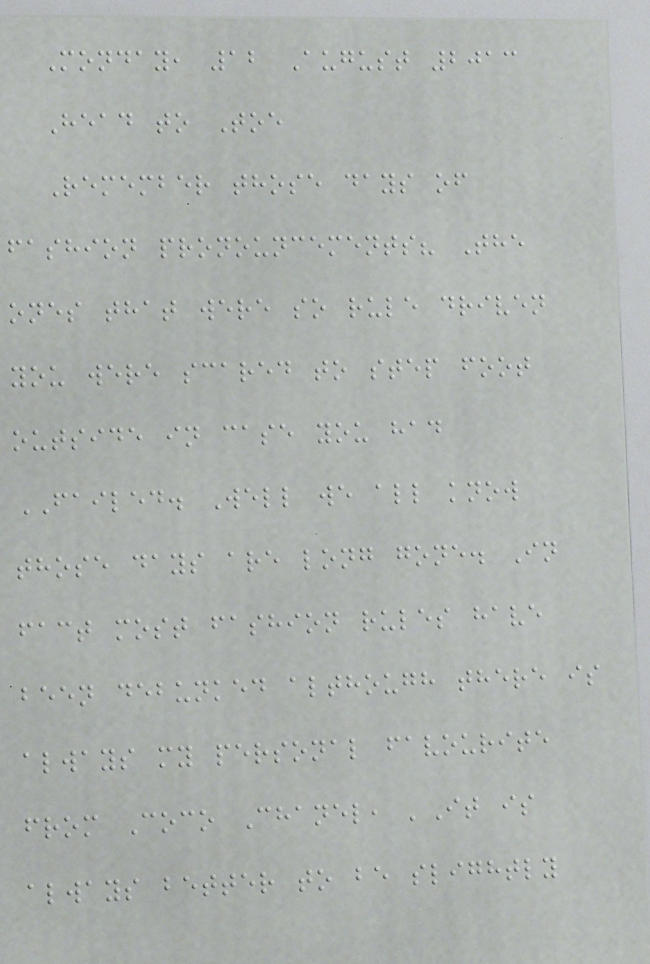Monday, 12 August 2013
Head to Toe
Remember those days of
fashion pronouncements? The
ones that were so rule driven
you were scared to step foot
outside in case you had
FAILED. Well we all know
those days are long gone. In
fact most fashion rules have
been debunked although there is
always my personal favourite
from Coco Chanel, 'It is
always better to be slightly
